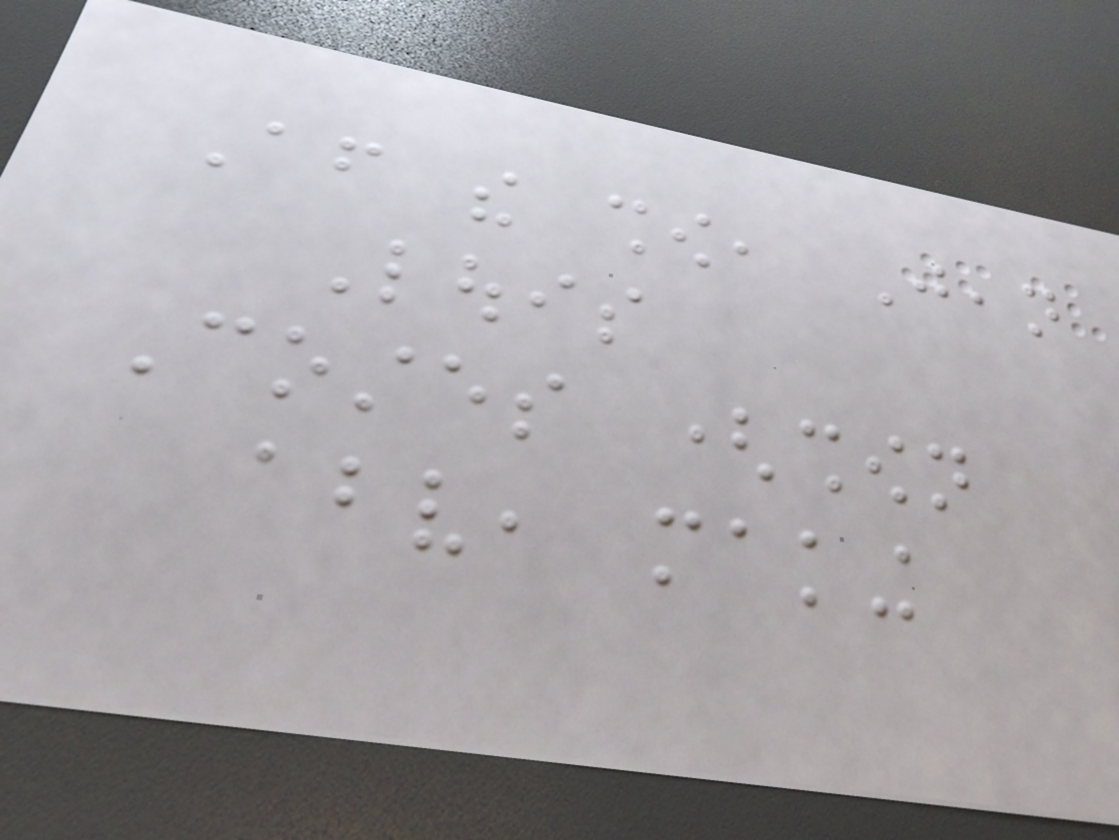After the show, Jean
Louis
Costes (shown
above, making
